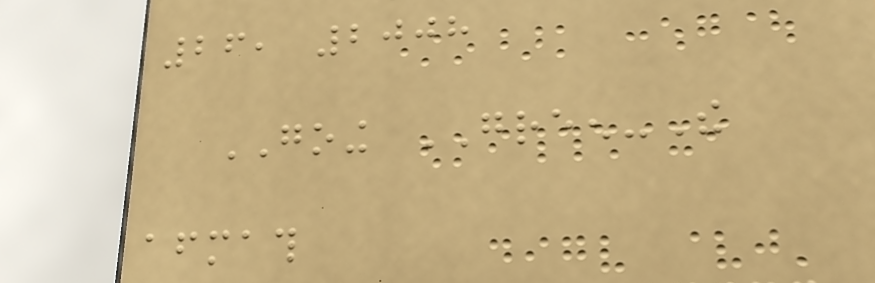26, 2008
GOING GREEN-The
aftermath
